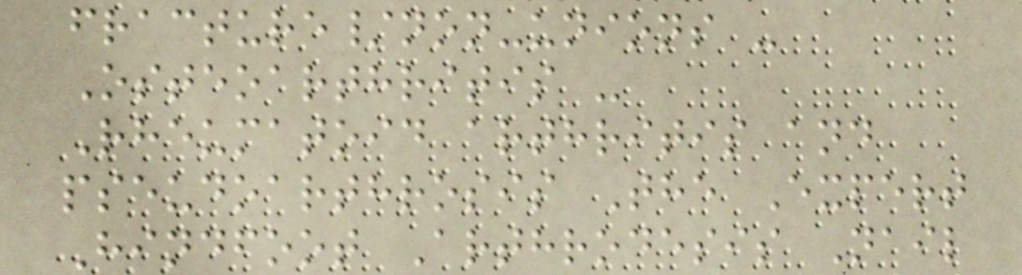fracture/non-unions -
Osteoarthritis -
Rheumatoid arthritis and
pseudoarthrosis The Expert
Hindfoot Arthrodesis Nail
